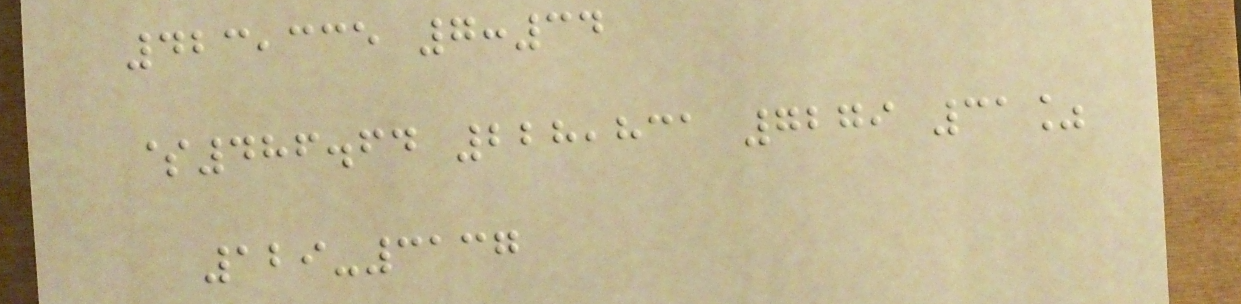423,335 7:34
$486.64 228,831 7279 31%
129-3137
